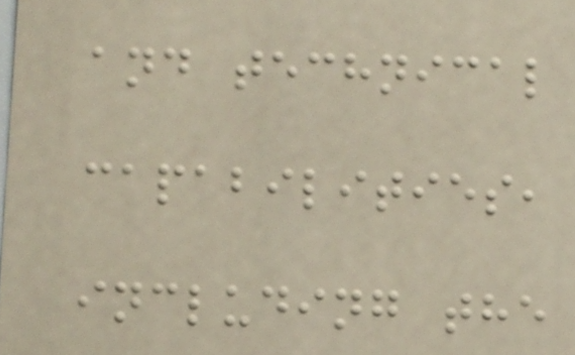and technical
capabilities,
including the
